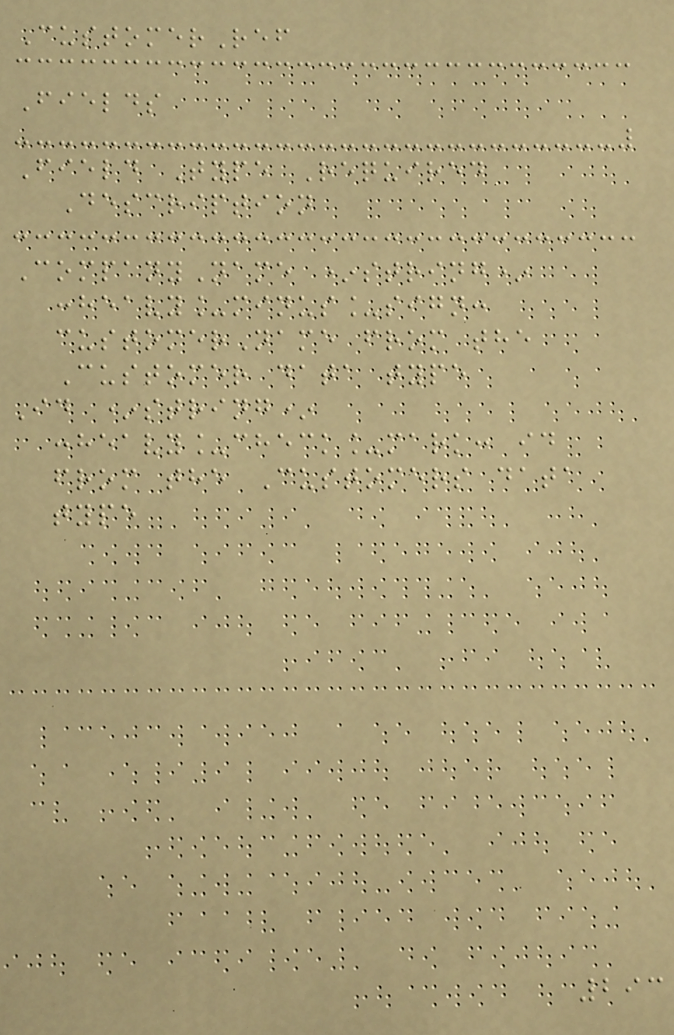CustomerRef
Fields
Field Type Required
Description
CompanyName *string*
:heavy_minus_sign:
customerName from the
Customer data type
Id *string*
:heavy_check_mark: id
from the Customers data
type
293
